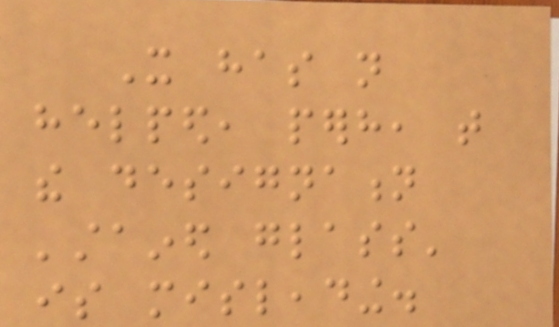It has not
helped, perhaps, that
the designation
'stained glass'
is misleading.
